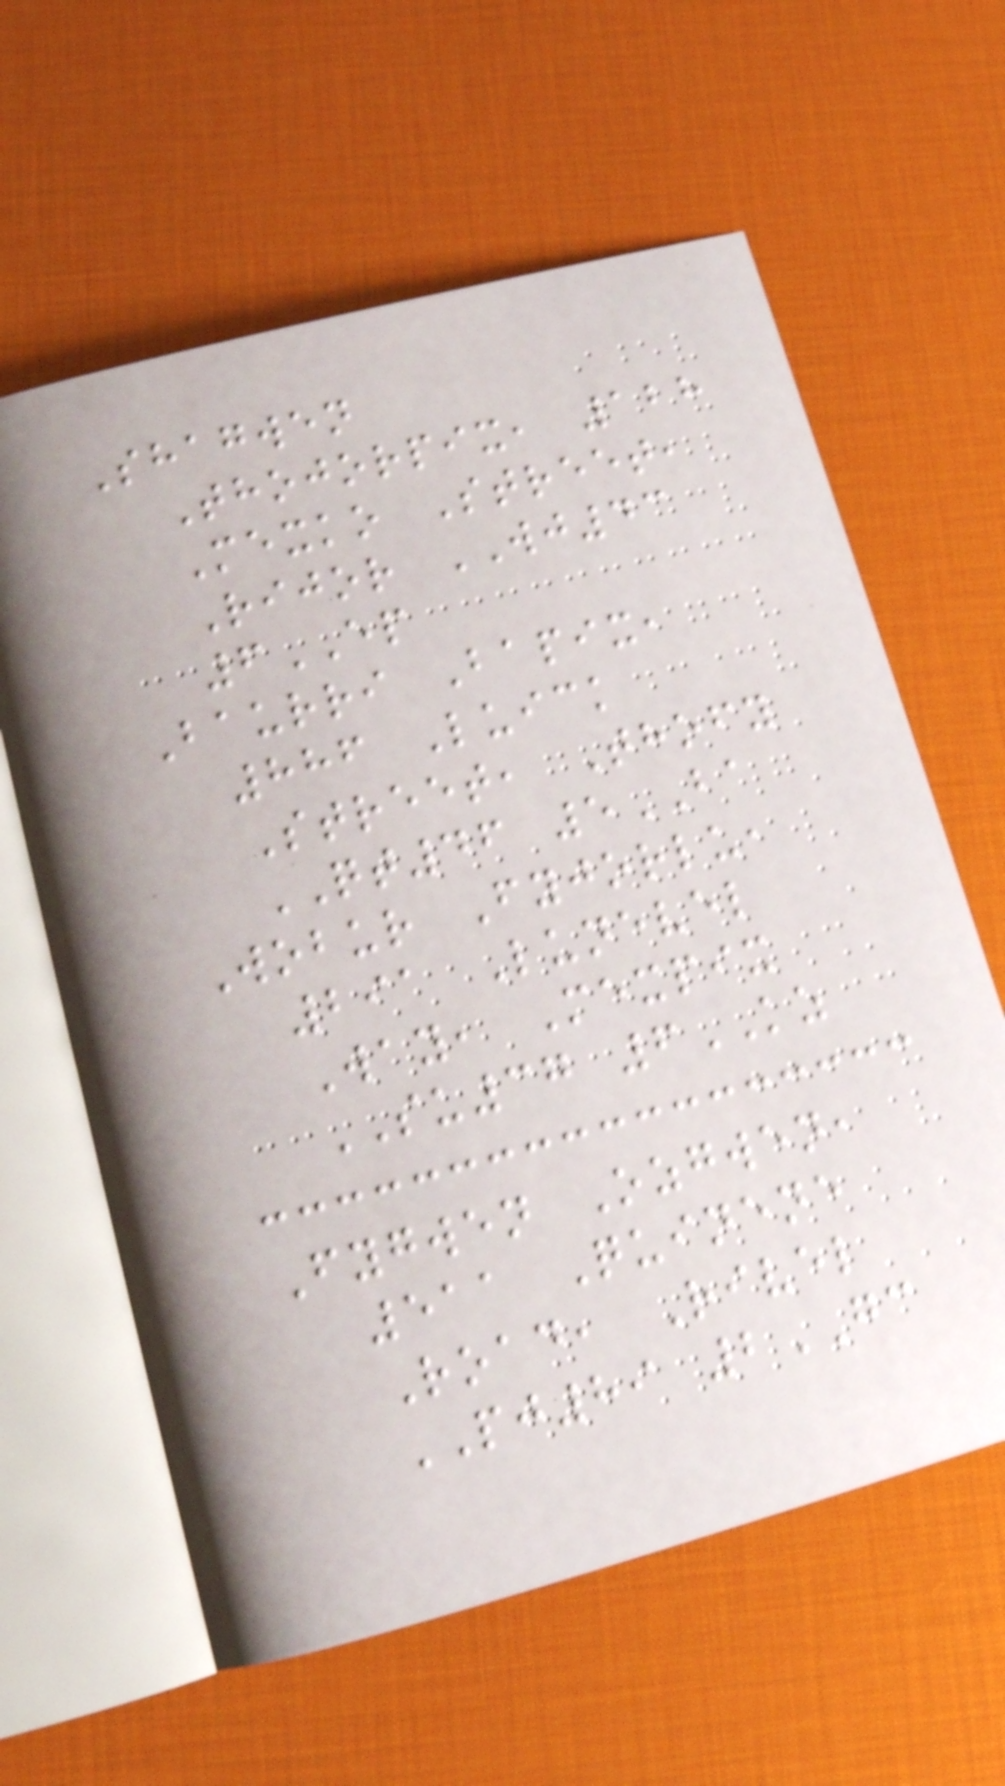Shagwen
Thojorpix, 128
Mexko Street,
Rijor WJ43
6EP
Baurri Bapix,
886 Luick
Street, Thofy
QT46 5BA
Wobur Fyjorlu,
291 Lunevel
Way, Mexpix
SU37 6KZ
Fygwen Ozgwen,
511 Quinene
Road, Rivel
PJ89 2GC
